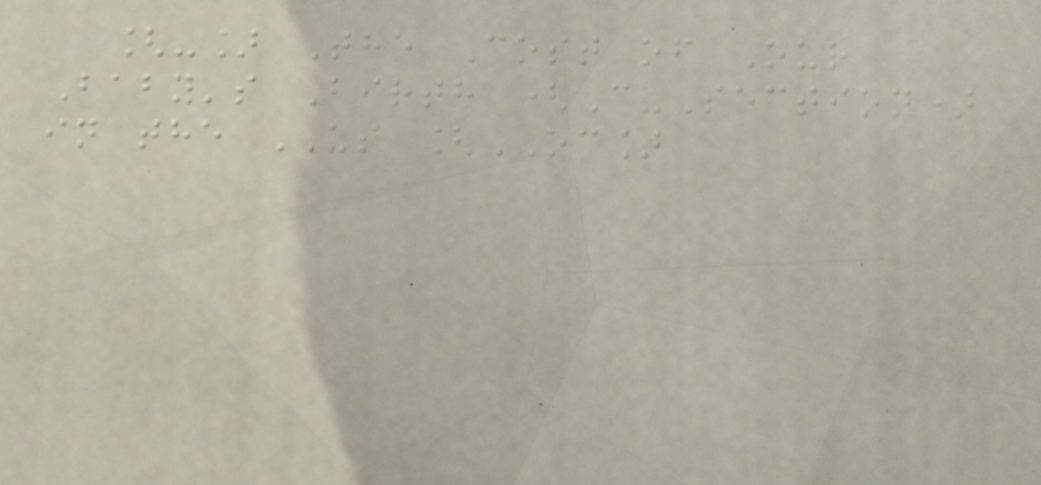[-] The Cost of Our
Baby's Birth (C-Section)
in the US [OC]
